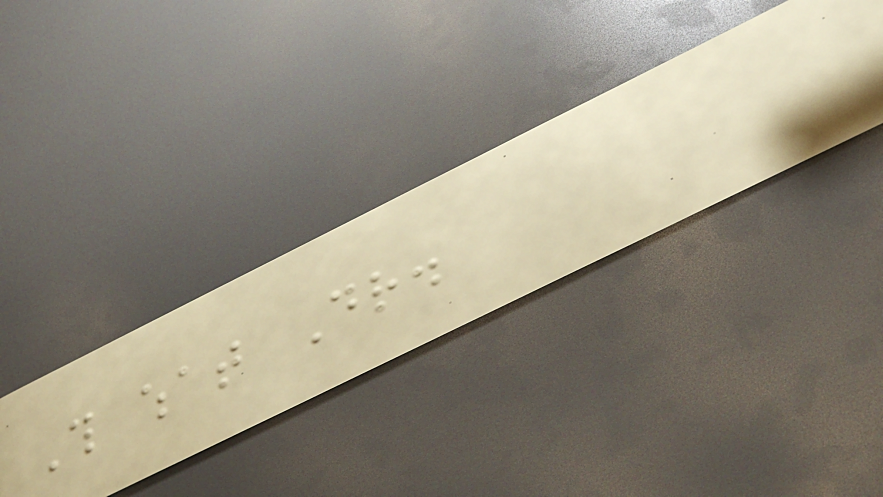This what Dr.
